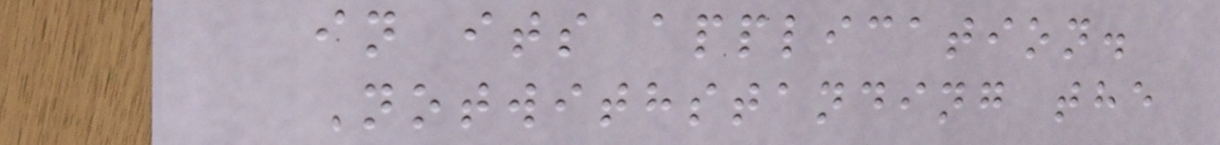in its application.
Notwithstanding the
